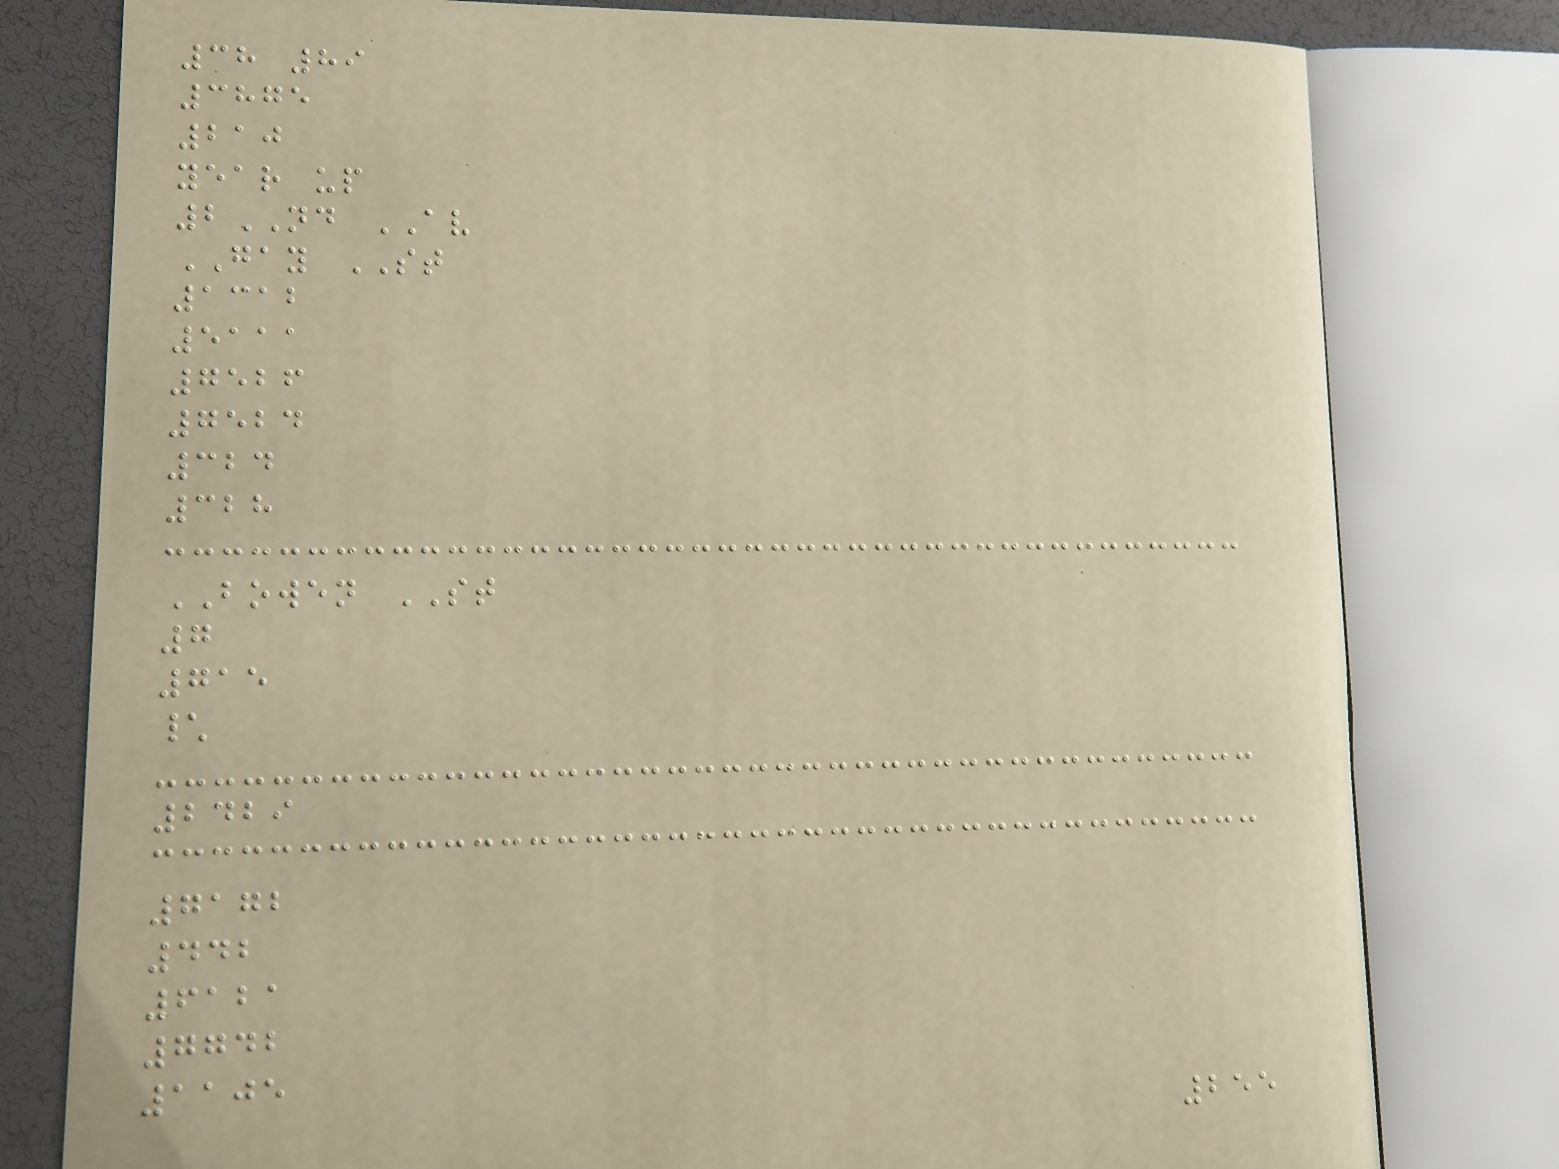38 89
3875
210
year up
2ND AV
GAY ST
1312
5111
7526
7524
324
328
BOWEN ST
7
715
\
2429
7172
442
6121
7742
1105
255
